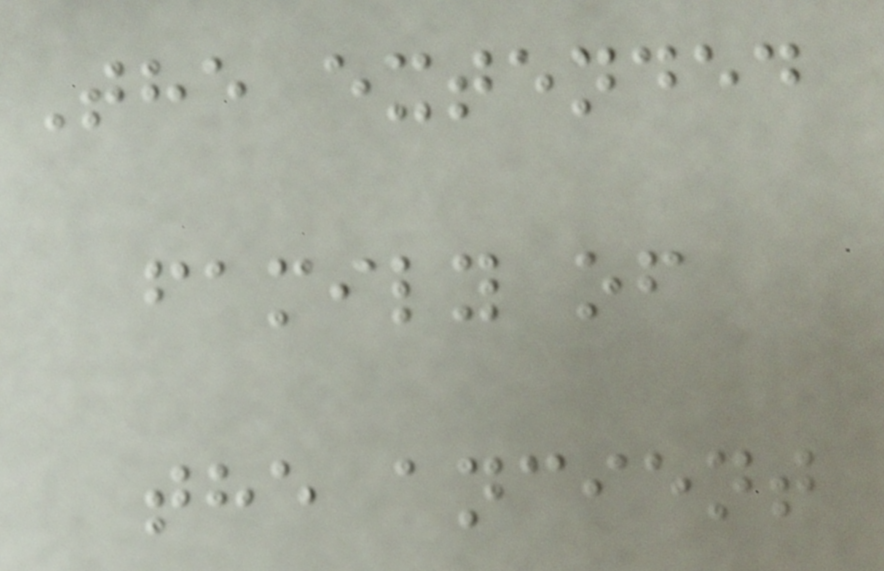The extended
family of
the ancient
